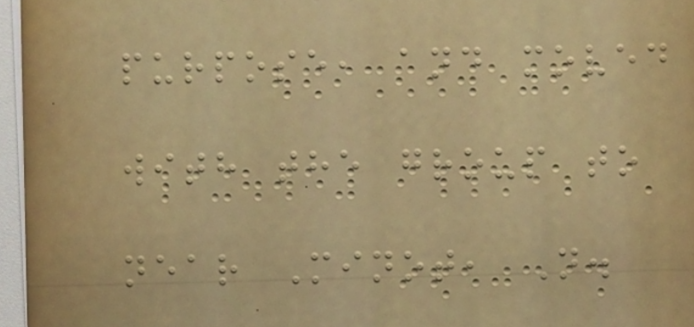purpose, and moved
with the group to
near Minot, N.
